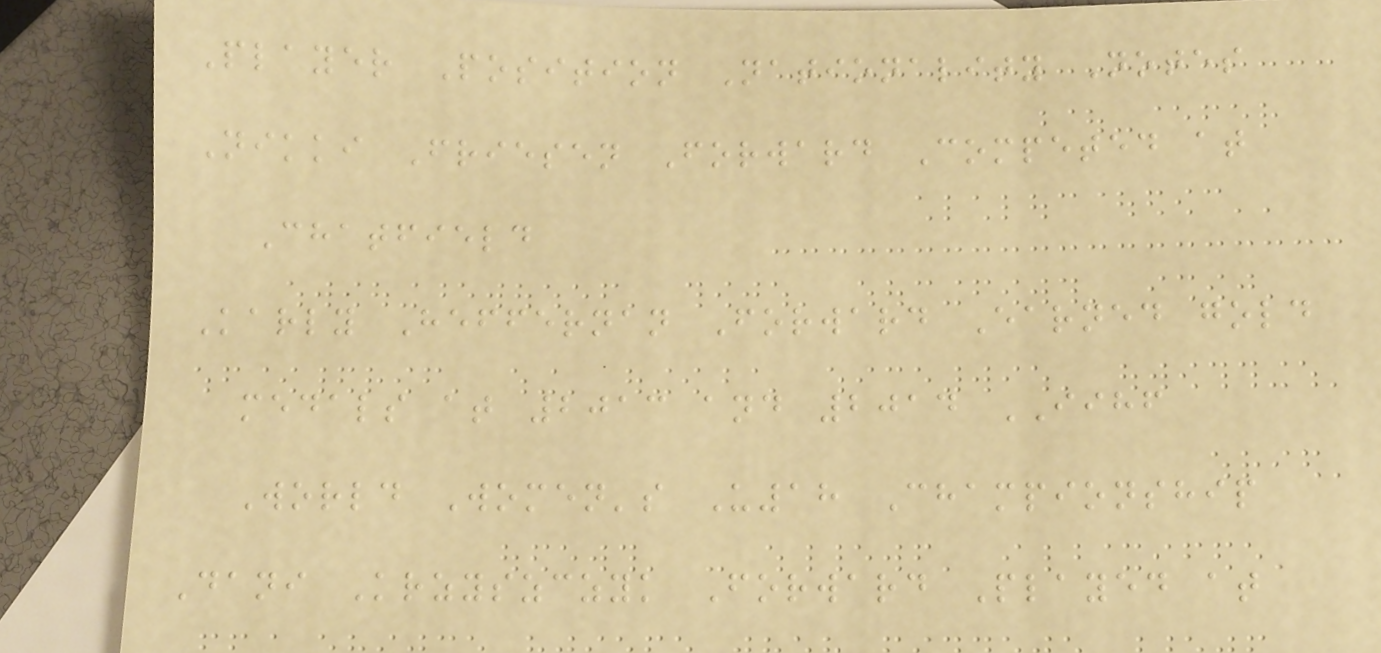Player Position Nationality Notes
Nikki Friesen Forward Competed at
Chatfield
Karly Heffernan Forward Earned gold
medals at 2013 and 2014 IIHF
World Women's U18 Championship
Dani Krzyszczyk Forward Played at
